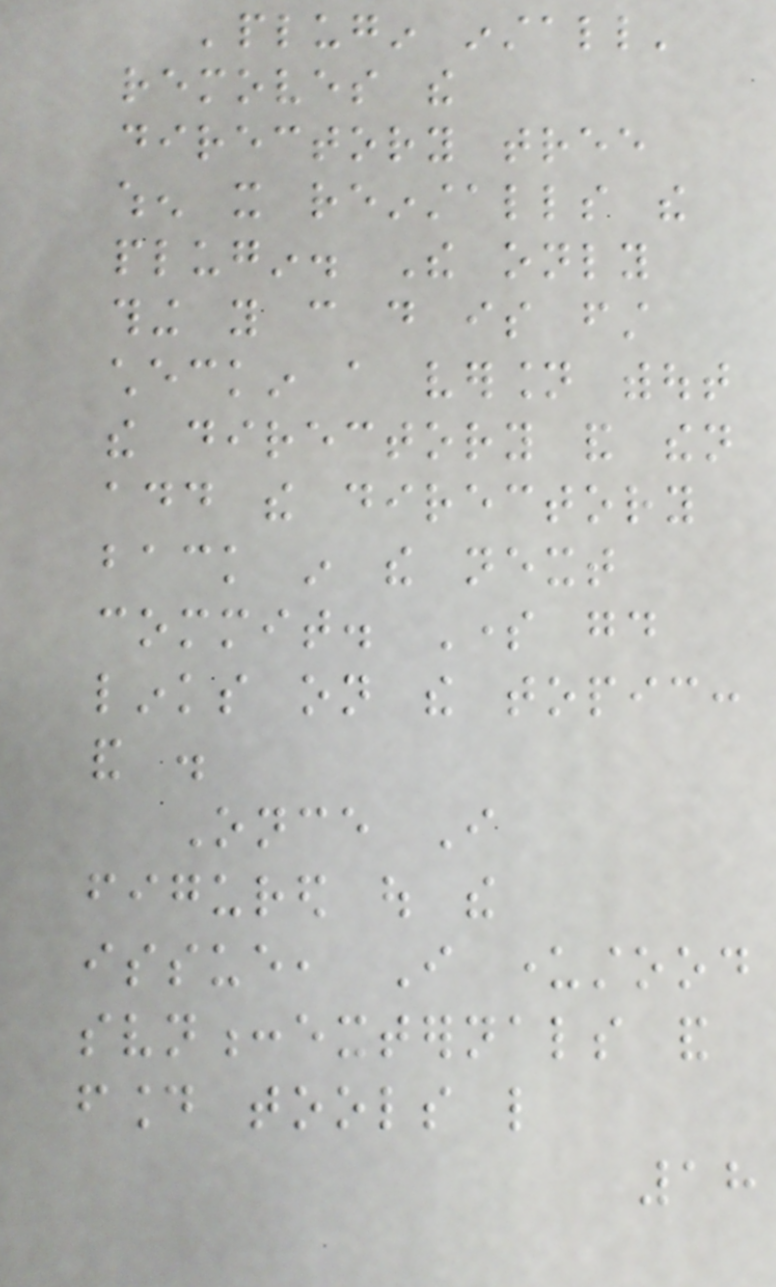'plugin install'
removes the
directory tree
when it reinstalls the
plugin. The only
thing you can do is first
checkin a version without
the directory and then
add the directory
back in the next
commit. Some good
links on the topic:
and .
Once I
figured out the
issue, I understood
svn:externals and
found tools like
18
